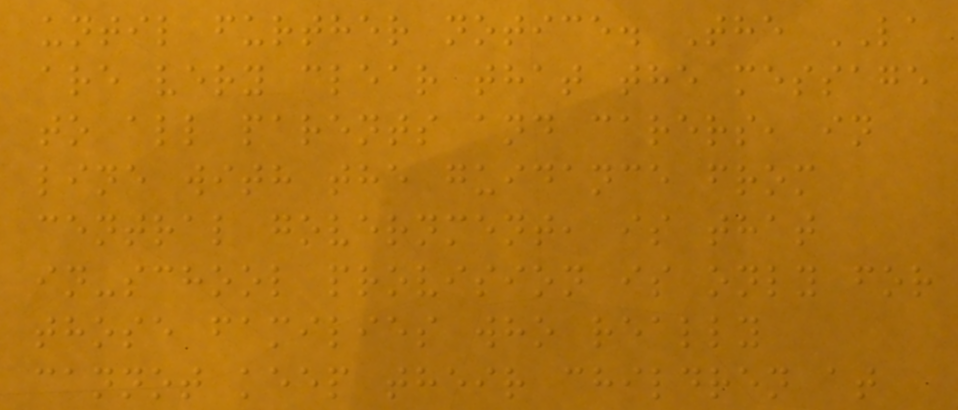until further notice. The LA
are very clear that the message
to all parents and carers, in
line with the guidance from
central government, is that
in-school provision is only for
those families who really
cannot keep their children at
